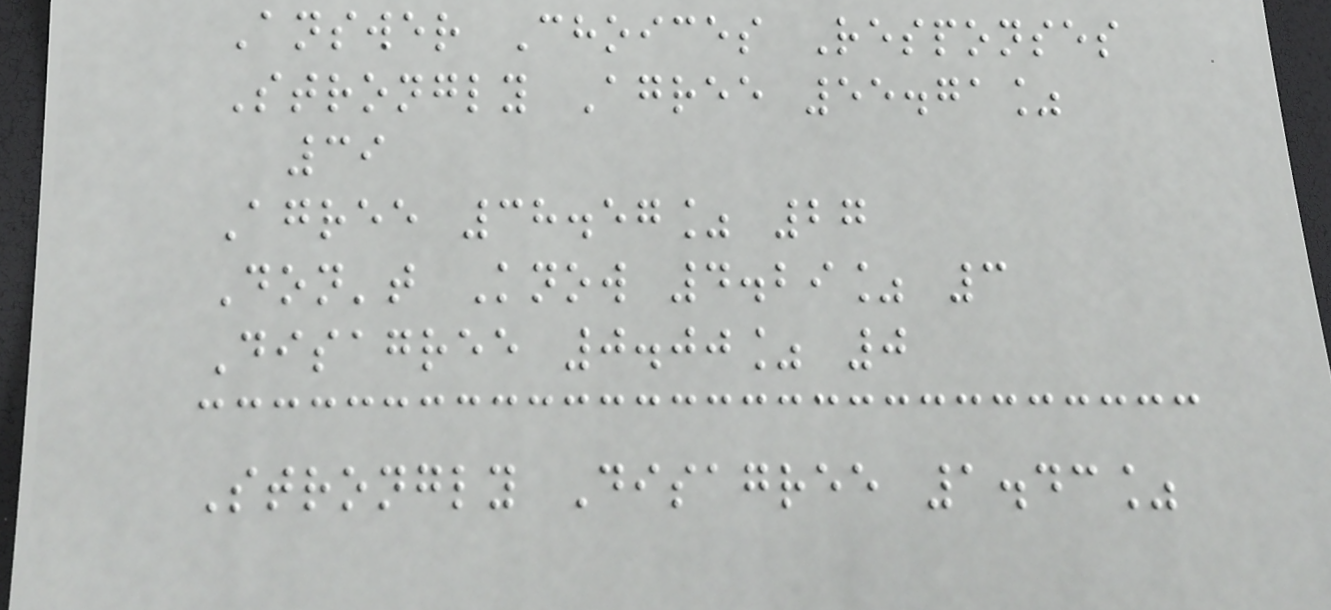Answer Choices Responses
Strongly Agree 55.71%
39
Agree 38.57% 27
Don't Know 4.29% 3
Disagree 0.00% 0
Strongly Disagree 1.43%
